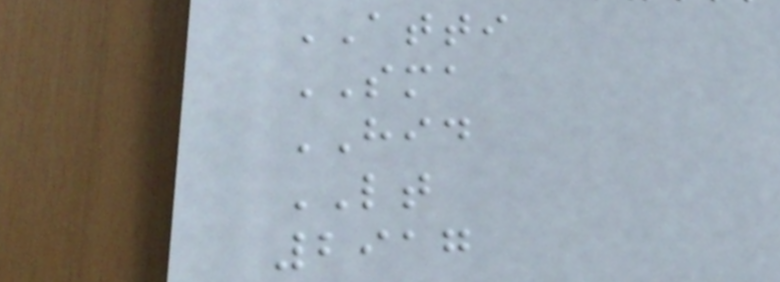ATTI
SMA
HID
LT
2917
